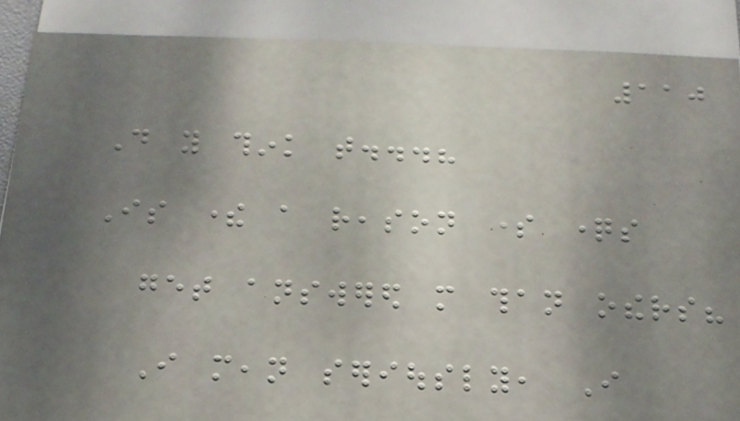110
Do you think that...?
Is there a reason some questions
get answered more than others?
I mean seriously, I
